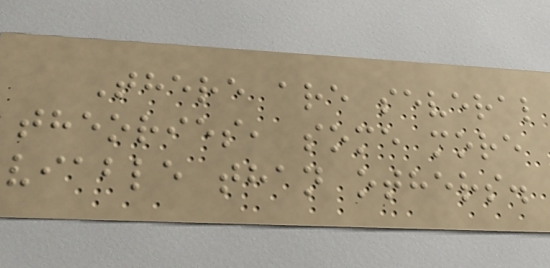There are several
theories, some more
viable than others.
